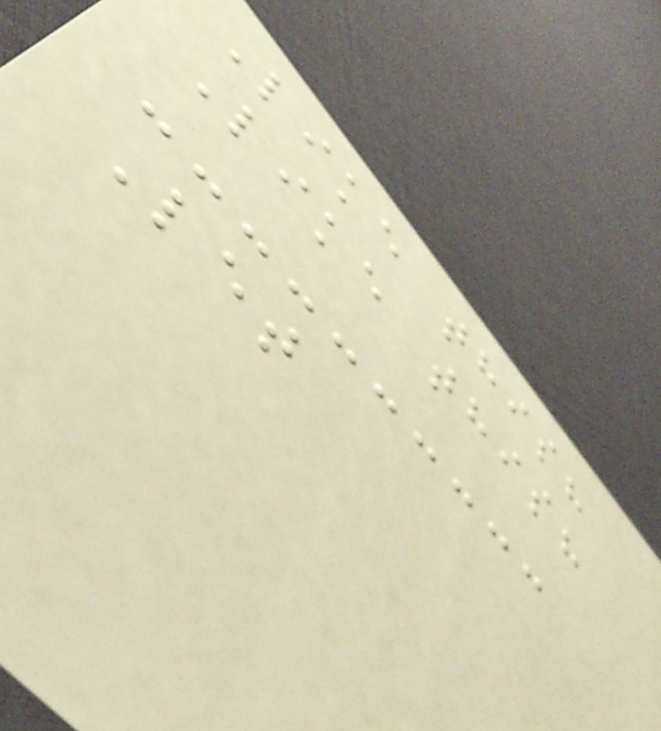Like this?
Like this?
Let
